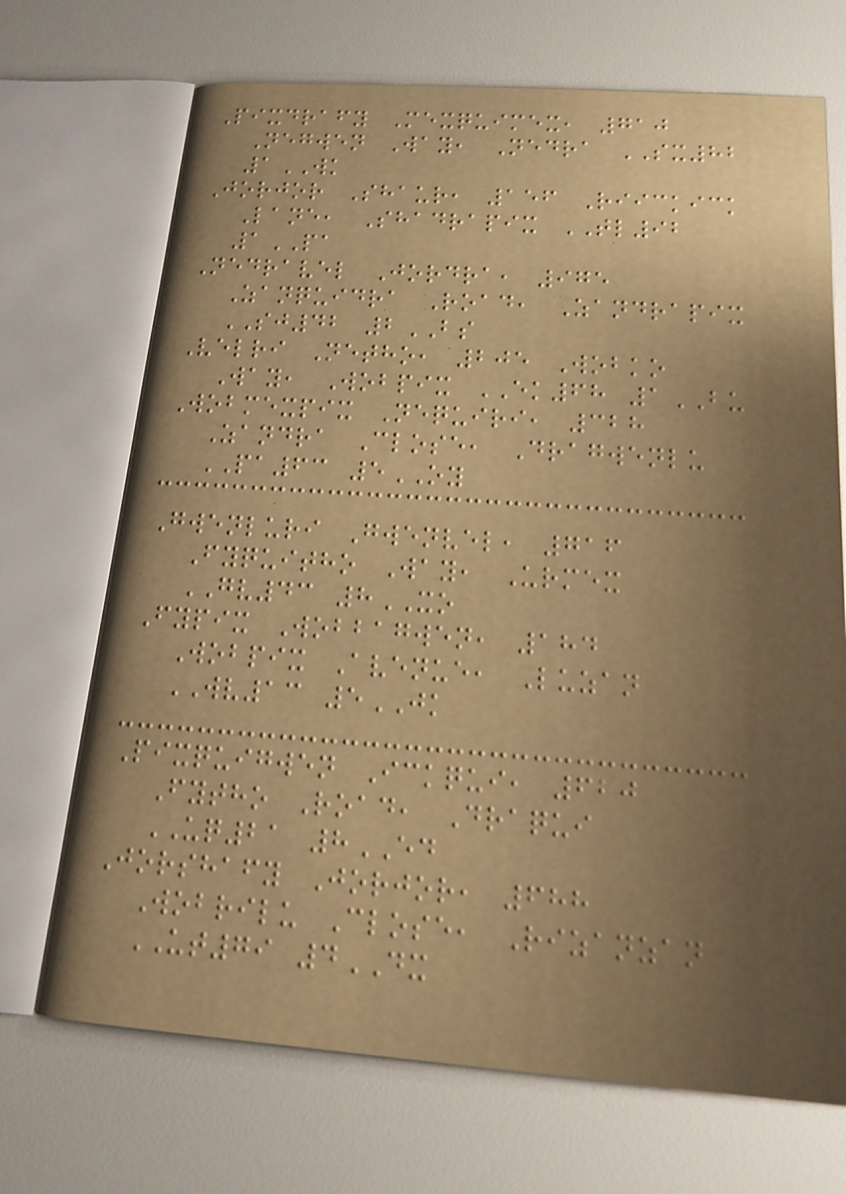Pixdrafy Mexquimex, 710
Negwen Way, Nedra SX82
1WK
Jorjor Shaur, 156 Riickick
Lane, Shadrapix TL92
1PA
Nedravel Jordra, 975
Zanquidra Road, Zandrapix
SJ42 2BS
Velri Netho, 205 Wobko
Way, Wobpix EK68 1BU
Wobmexpix Nequiri, 328
Zandra Close, Dragwenlu
PA63 5OY
Gwenluri Gwenvel, 716
Fyquitho Way, Urmex
GV43 8XO
Fypix Wobbagwen, 184
Wobpix Avenue, Luzan
WV13 5JK
Pixquigwen Ickqui, 620
Fytho Road, Draqui
UQ21 8ED
Jorshafy Jorjor, 688
Wobrilu Close, Rizanzan
UT79 4DX
